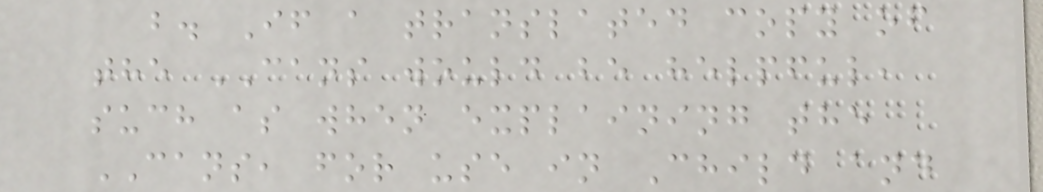b. If a translated copy of
the CANS would be helpful,
such as when explaining the
CANS, for use in Child and
